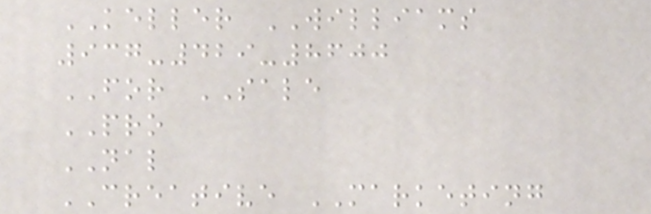KELLER WILLIAMS
937-429-8600
FOR SALE
PRO
NAL
CREATIVE MARKETING
